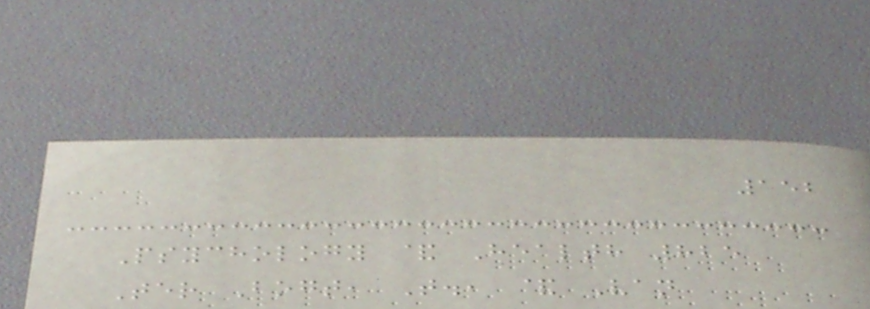152
Psychology & Health 825
Ter Bogt, T., & Van
